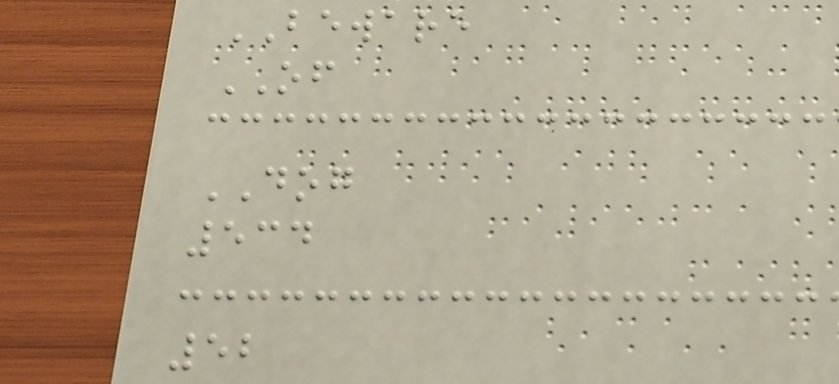BEWARE
OF
DOG
534
52
